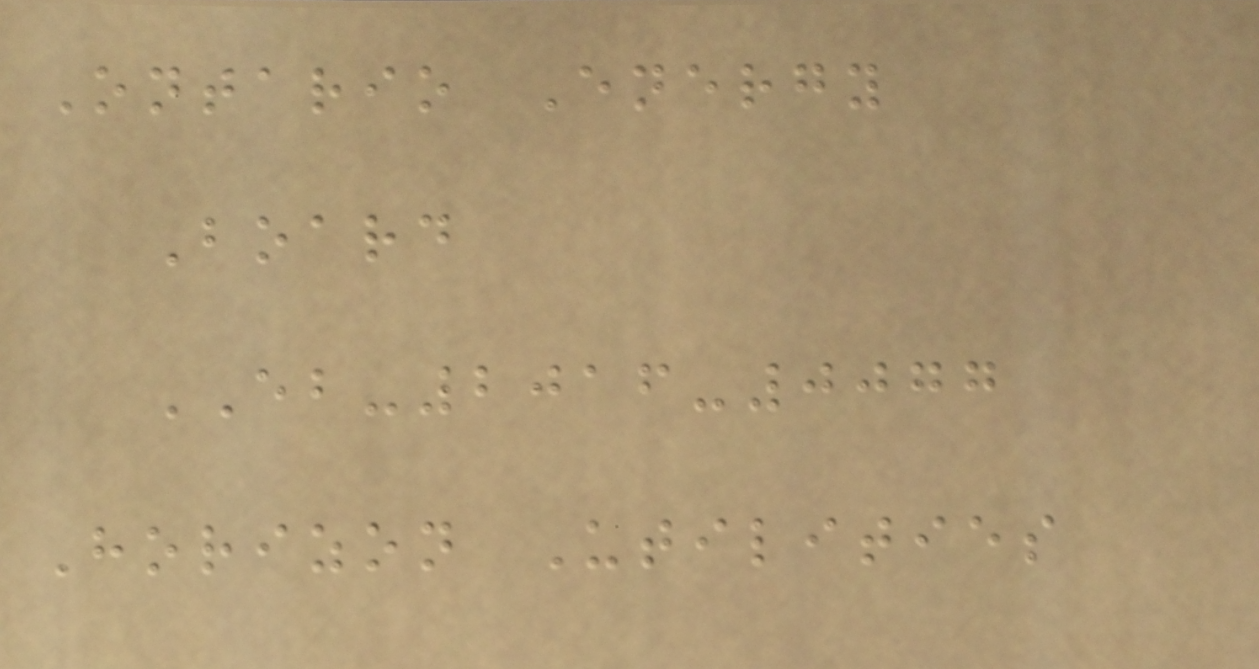Ontario Energy
Board
EB-2016-0077
Horizon Utilities
